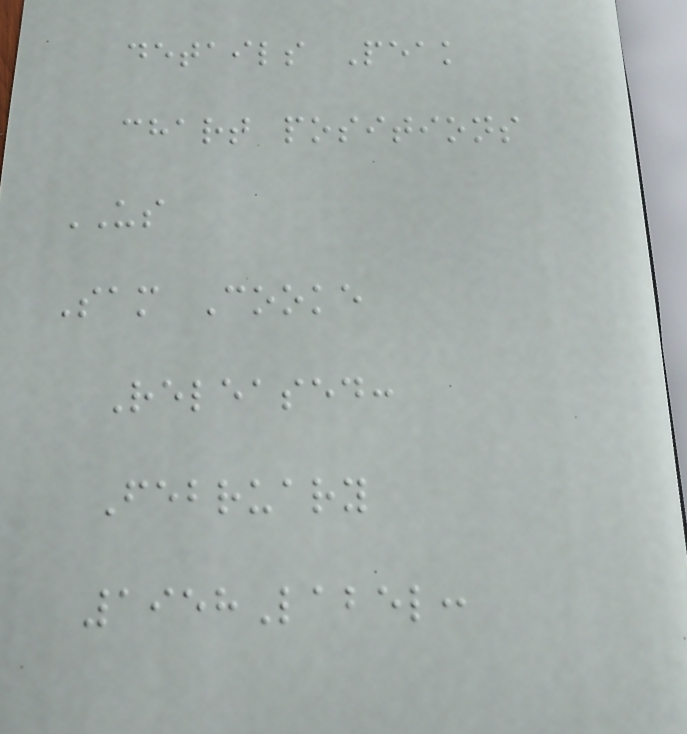details Peak
chart positions
US
Sam Cooke
Released:
February
1958Label:
